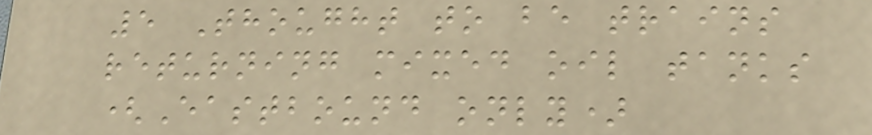5 Thought to be trains
returning mixed oil tanks
(Eastbound only)
